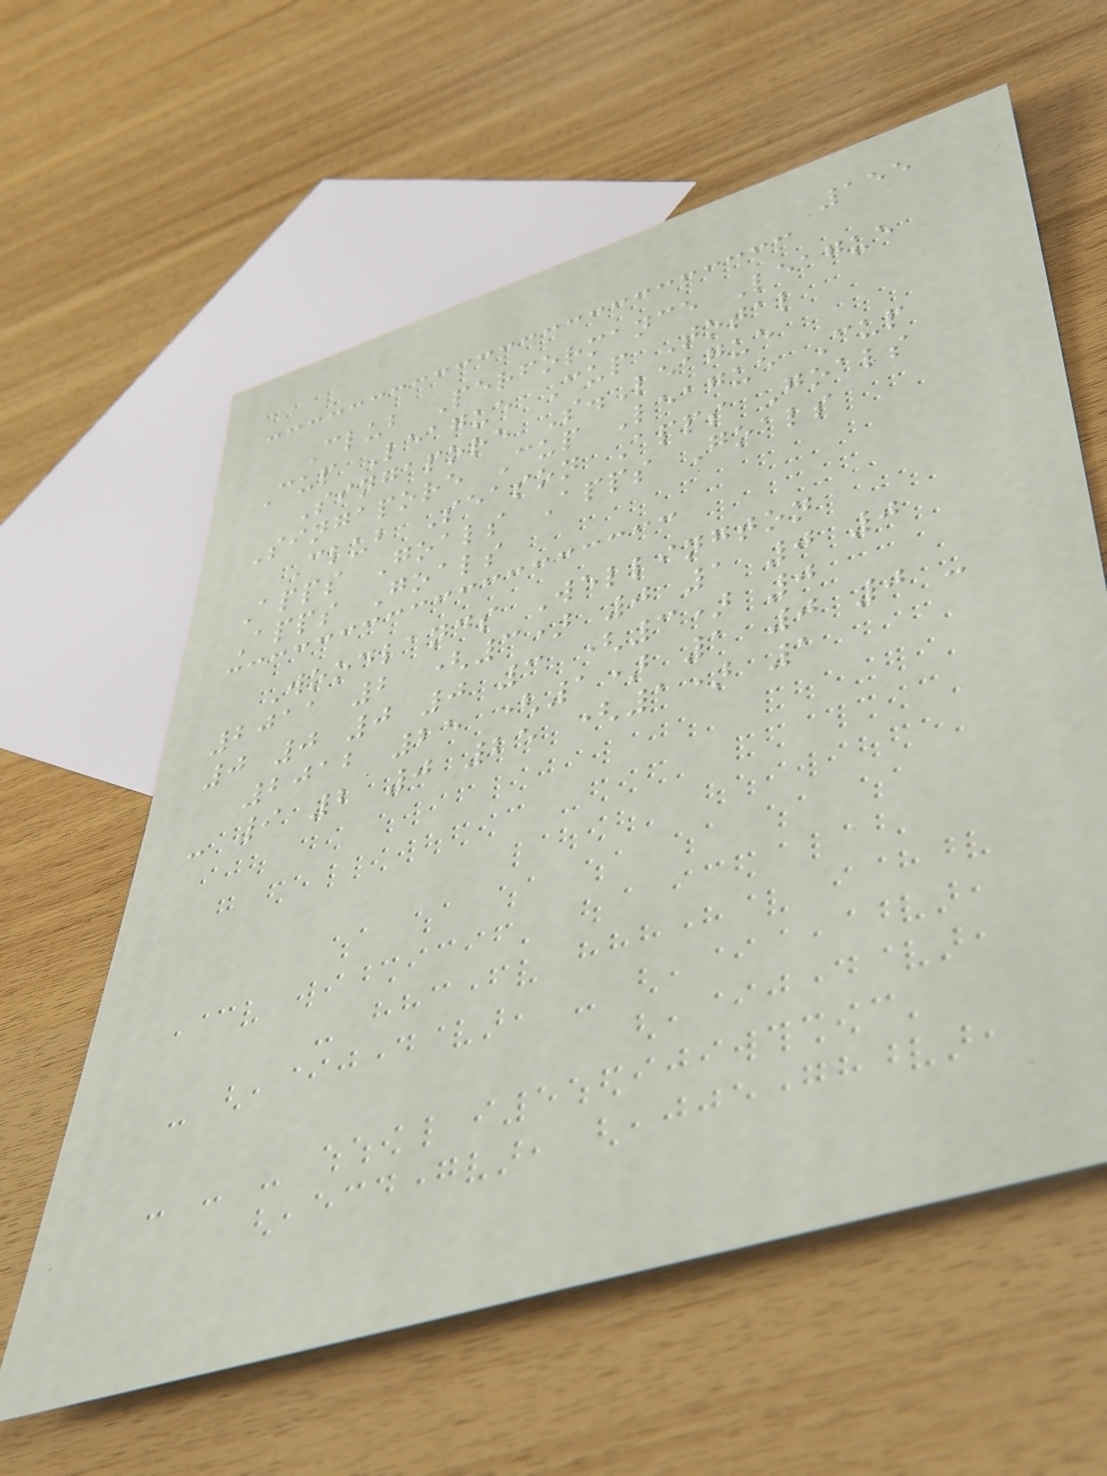155
Club Performance League
Cup League Cup Total
Singapore S.League
Singapore Cup League Cup
Club Season Apps Goals
Apps Goals Apps Goals
Apps Goals
Woodlands Wellington
2011 2 (3) 0 1 0 0
0 0 0 0 3 (3) 0
2012 25 (1) 1 0 0 -
- 9 2 0 25 (1) 1
